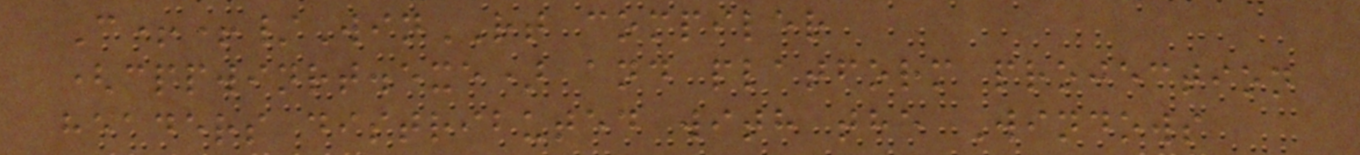C++/WinRT compiler
(cppwinrt.exe) and platform projection
headers distributed with the Windows
